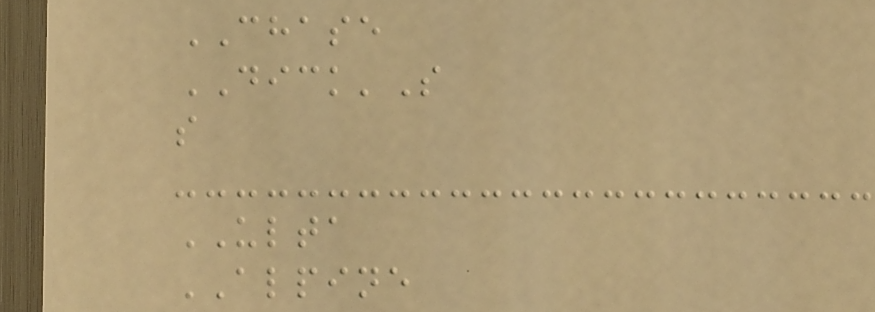CHASE
DICK'S
s
ULTA
ALPINE
